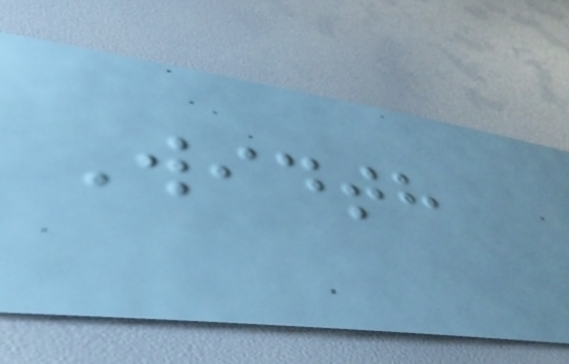Width
